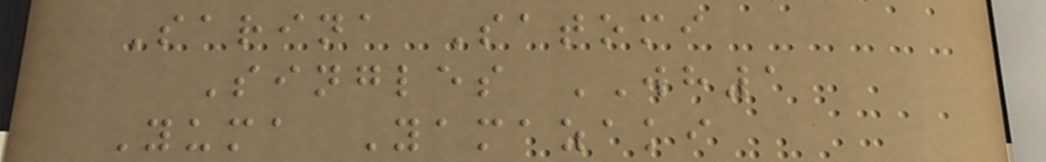Sarina Satomi
Singles WH1
Yuma Yamazaki
